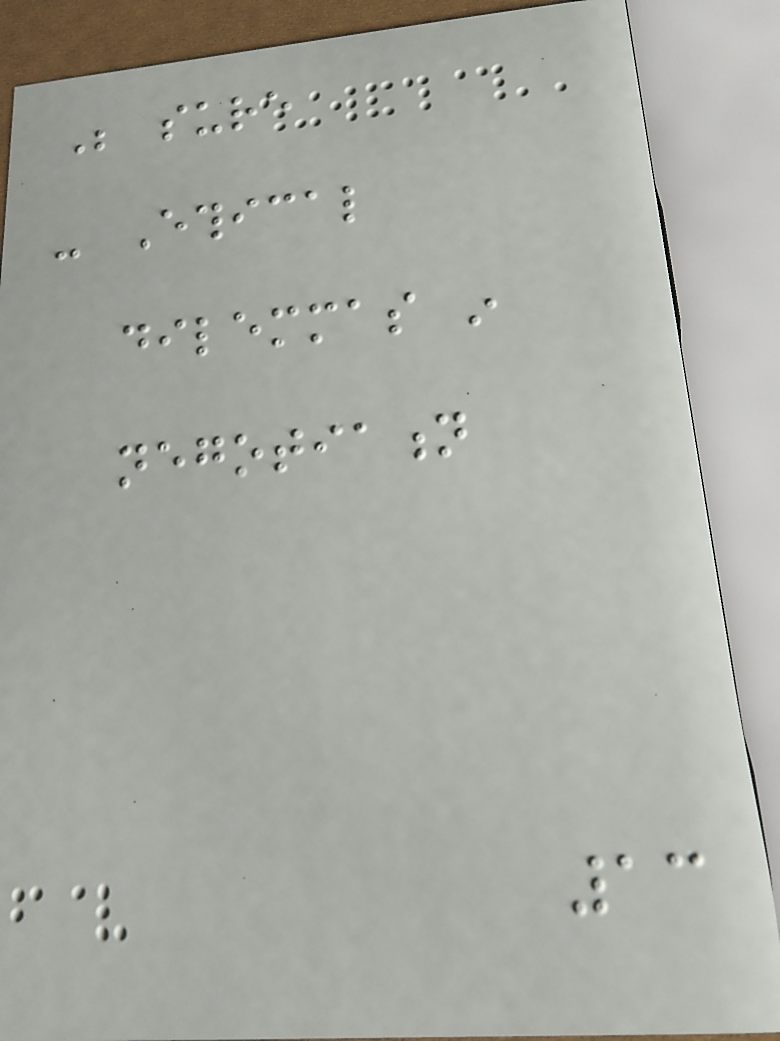Be sure
- Ethical
dilemmas in
negotiation
13
